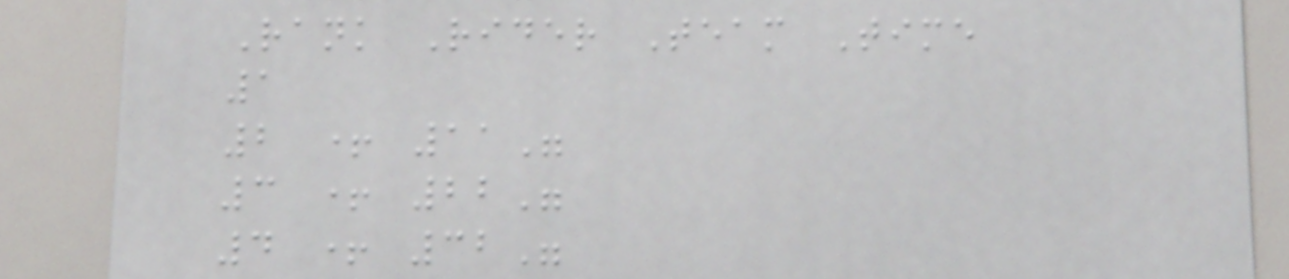Rank Rider Team Time
1
2 + 11"
3 + 22"
4 + 32"
